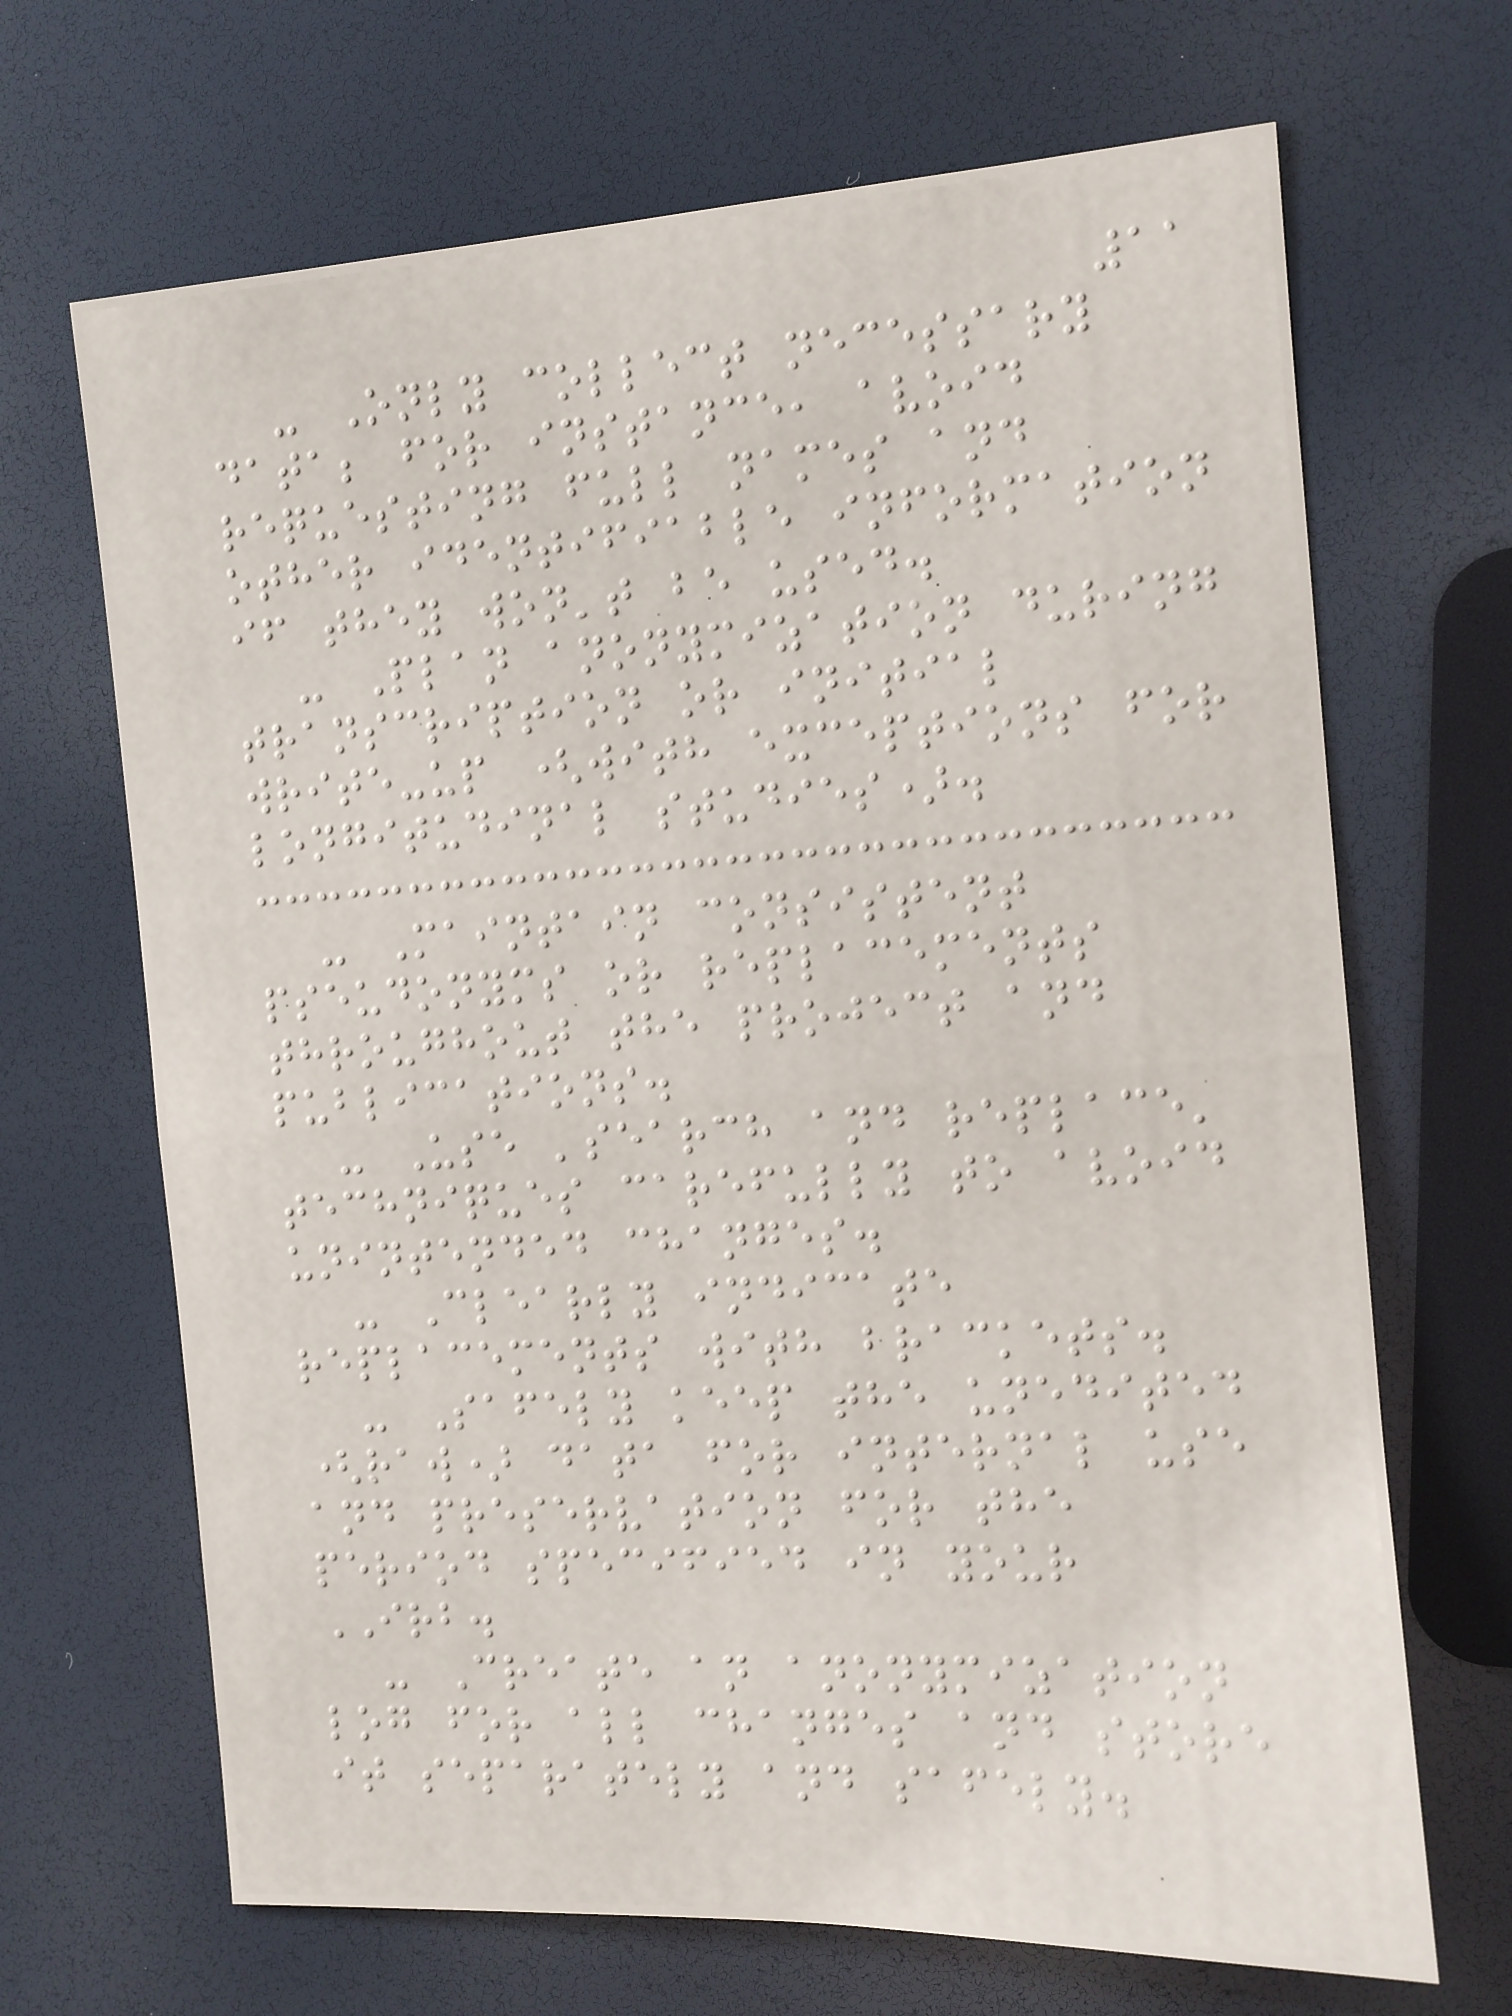11
- Only collect necessary
data; for instance, avoid
requesting full names and
other identifiable information
if they won't be used.
- Plan anonymization during
transcription or initial
write-up (with exceptions for
longitudinal studies).
- Maintain consistent
pseudonyms or replacements
throughout the project and
publications.
- Use 'search and replace'
techniques carefully to avoid
unintended changes.
- Clearly indicate
replacements with brackets.
- Safely keep the unedited
(raw) data for internal use
and preservation for the
period specified in your
IRB.
- Create an anonymization
log for all changes and store
it separately and safely.
